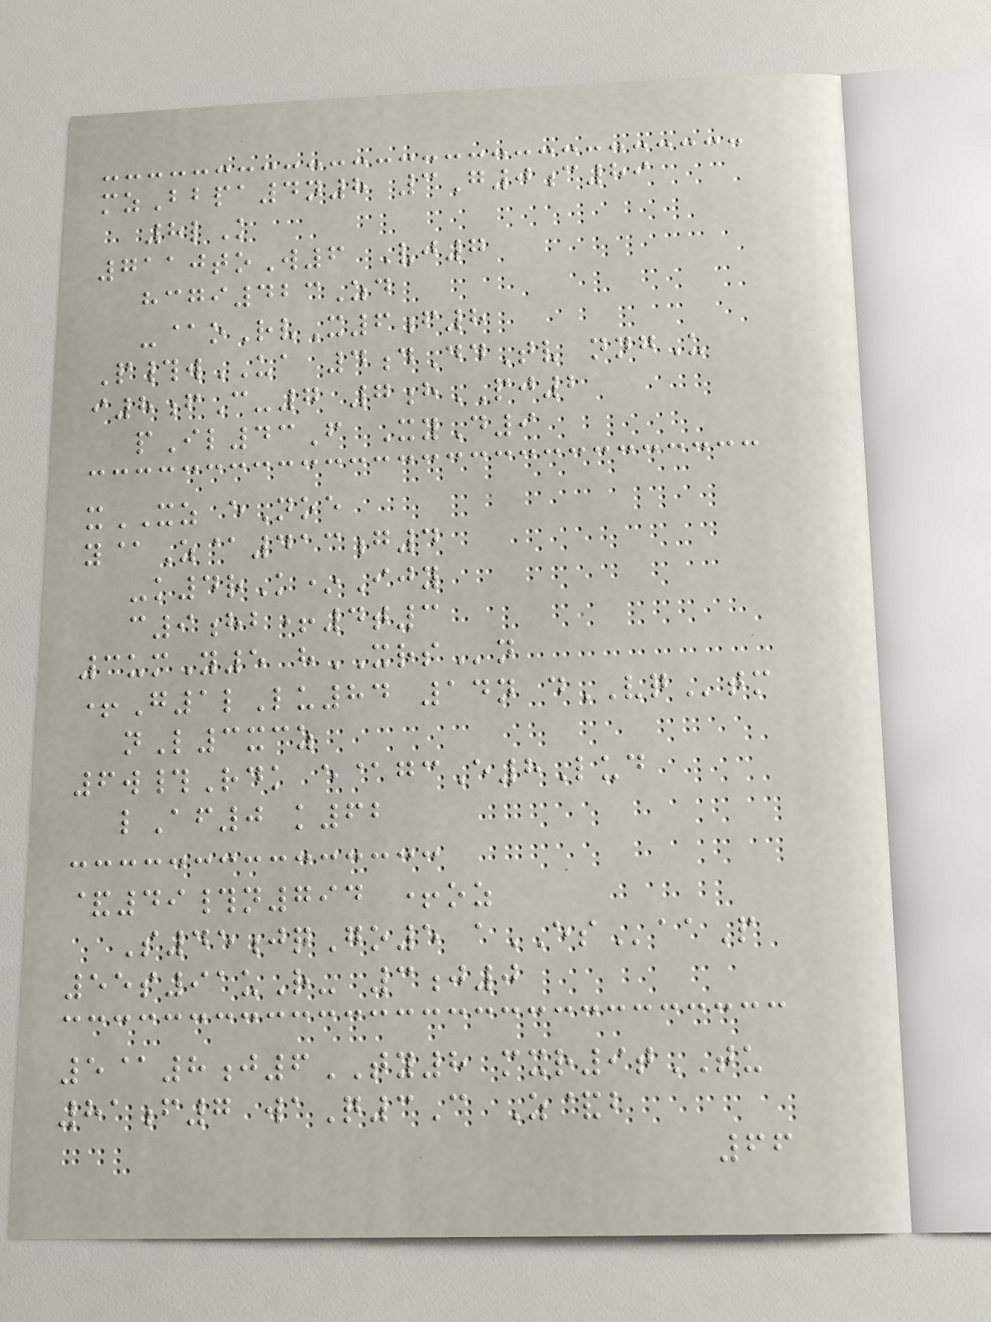mzBbpa4n8 3G0c89
8lK
7110toW6 Vj7
hcgi423Zd
-@oRvX6f8
P#wUA 4dDdTv nngU
i8fC-7 7hPJ2
pIl43F XyD9
xXZ eNoe
y@Z@413g4
-k4rK*Ijy
c9hb+4t3
3umY5 hXRSn
+G1lLu84 14n dVQtm
nL3xcz
6w#Rdk e@gcE8Lud
lAf0 k62
&49#n794 +oz
S45jqGo5 aESaaP
55s91uR- 3j0
5@8j6TY8 mxr9tTU
81f7 waQ3C Z&b
66
